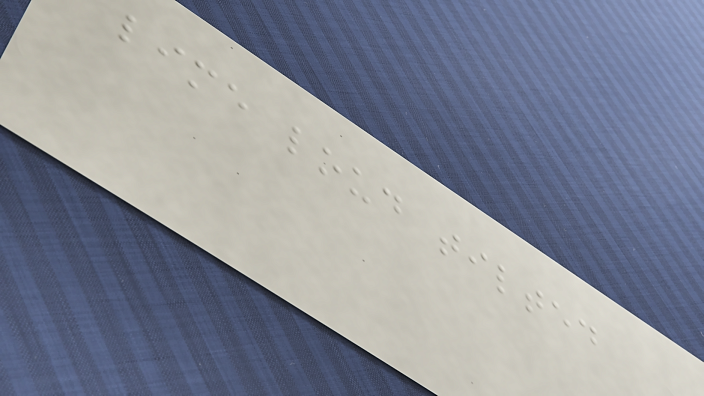lime loud tilted
